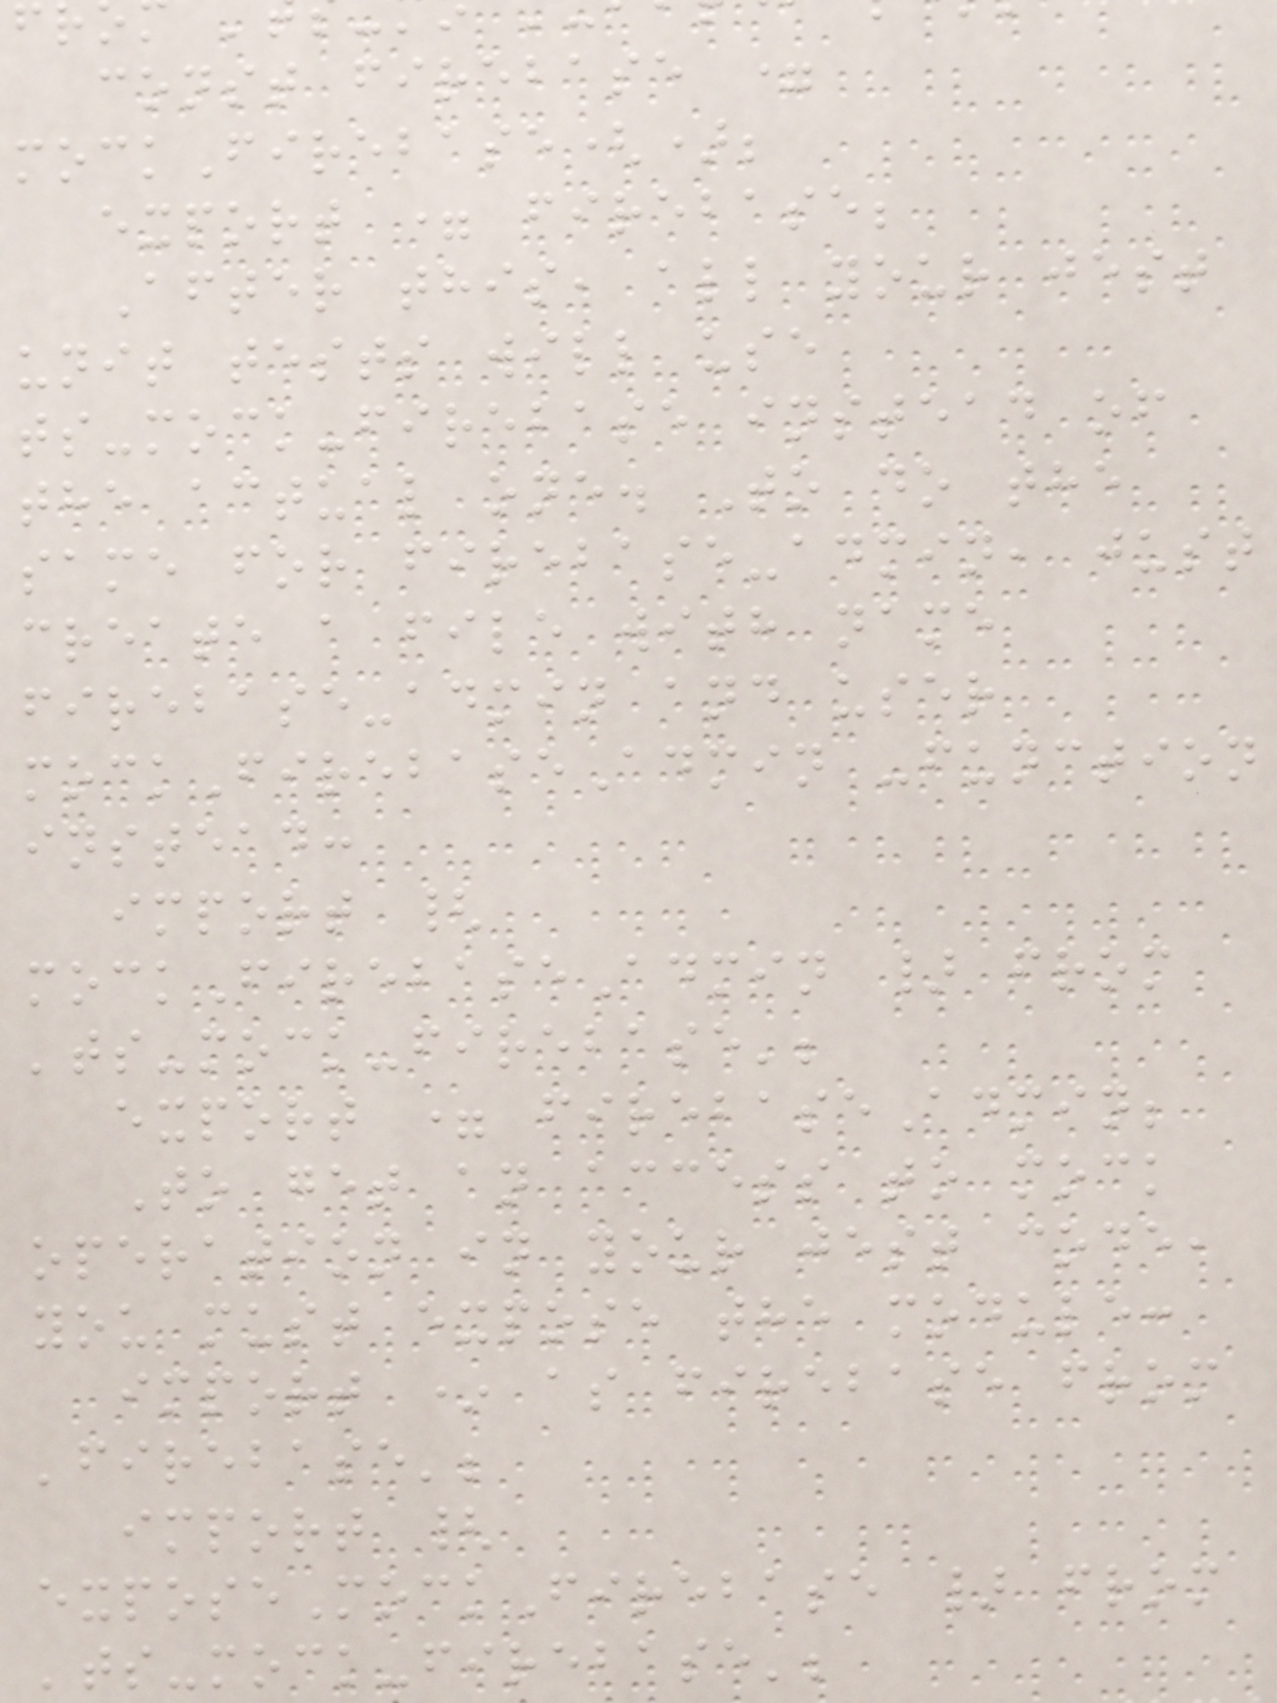const firebase =
mockFirebase();
export = firebase;
After this, all your jest
unit tests will use
ts-mock-firebase instead of
the actual one. To do the
same for firebase-admin, just
create a file with name
firebase-admin and user
mockFirebaseAdmin -function
instead:
import {
mockFirebaseAdmin } from
'ts-mock-firebase';
export = firebaseAdmin;
To get an access to mock
operation in your jest code,
you must expose the module:
import * as firebase from
'firebase';
import {
exposeMockFirebase } from
'ts-mock-firebase';
